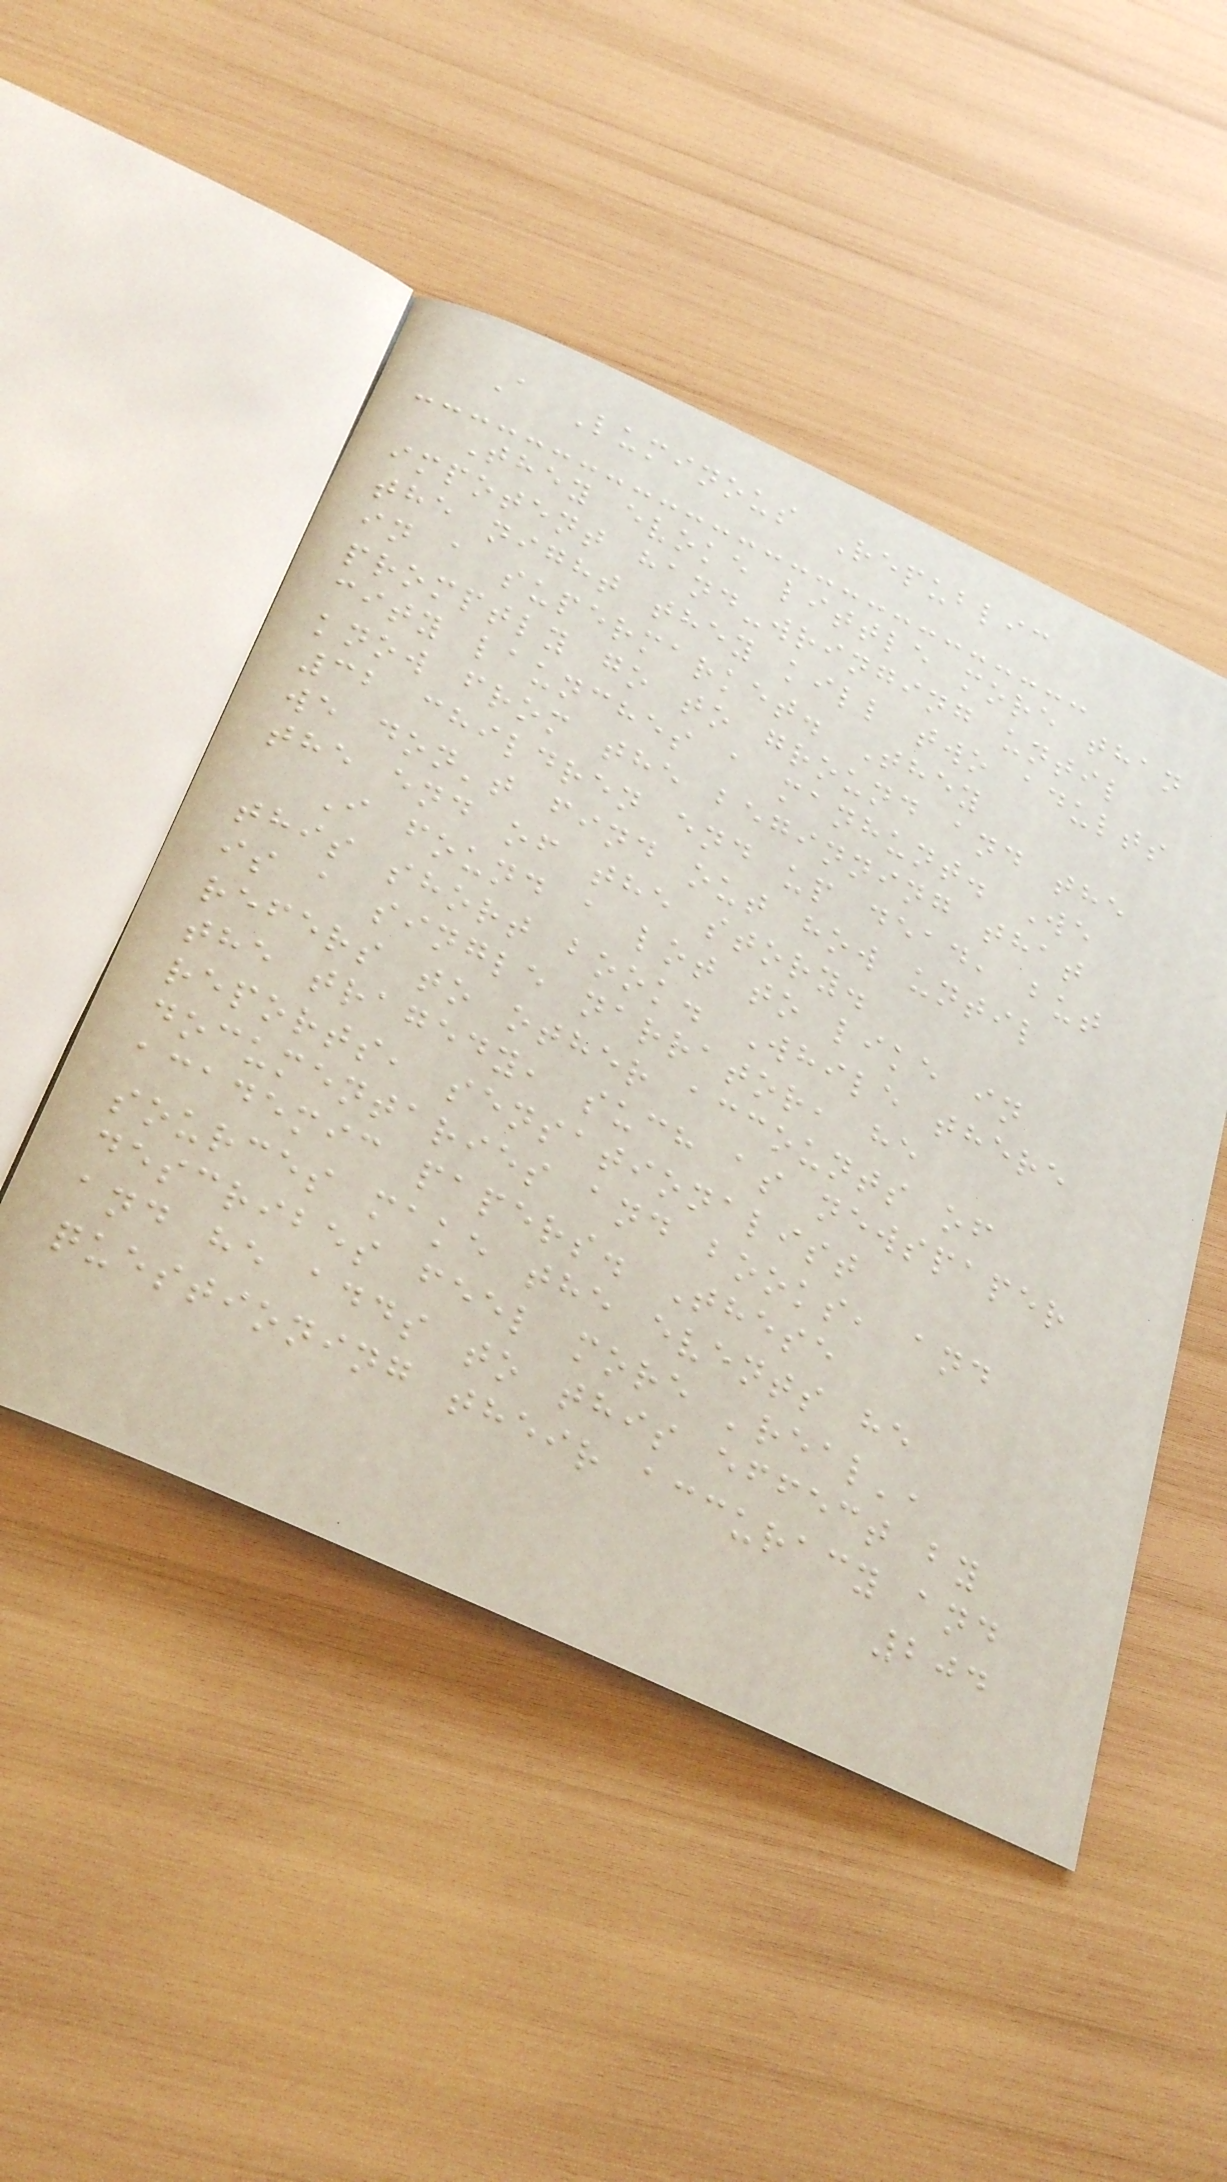A Luminous Republic
They evoke little more than
impotent hand-wringing until
the night they kill two adults
in a supermarket. They
promptly go to ground and the
city launches a manhunt. We
know from the beginning that
32 children end up dead, but
we don't find out how until
the end of the story.
I found a lot to like in
this short book. While there
is a single narrator, he
refers to other accounts of
the tragedy, such as newspaper
reports, sensationalist
documentaries and books, and
academic papers. These
sources make the events he
describes feel more 'real',
and he adds to this effect by
questioning their accuracy and
204
